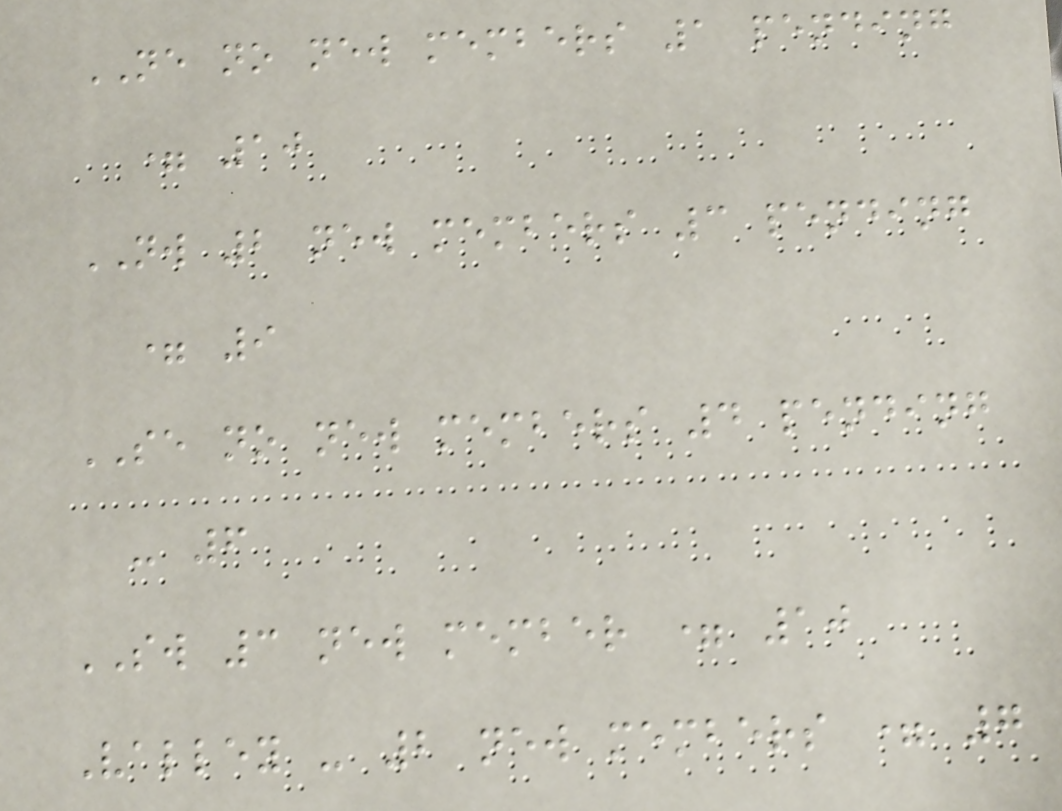NE no new members 1 pending
= 10
NW 2 new members 3 pending
= 9
SE no new members 4 pending
- 6
SW 3 new member = 10
Valley - 2 new members = 7
